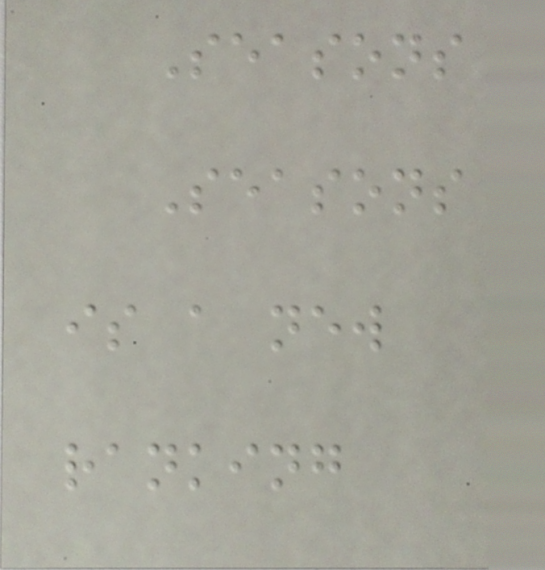Seasons
Seasons
is a new
ranking
